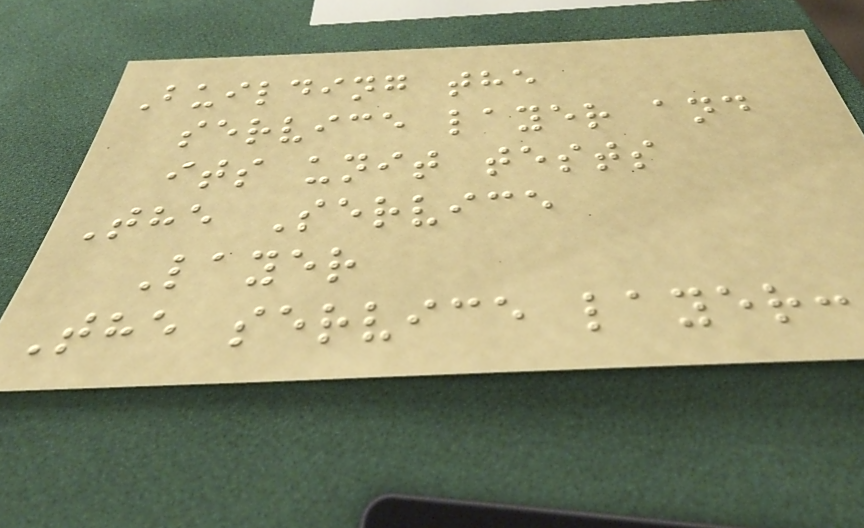Building the
service layer and
its unit tests
The Service
Layer
The service layer:
